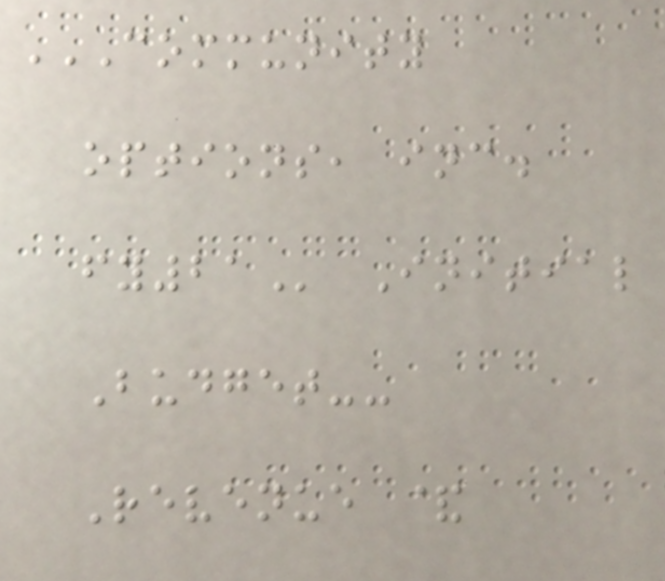COMMUNITY
OPTIONS, INC.
FY21 Initial
Budget--
Revenue &
